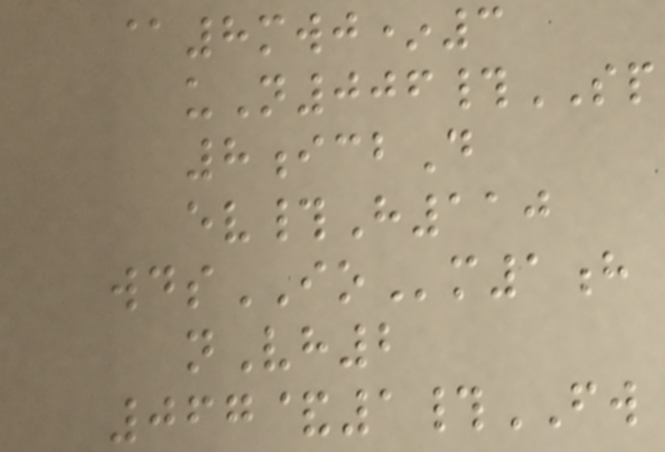@8mwj*3
uN006#SP
8icbD
ev#H110
wdsIOm1h
nVh2
067&1#FW
